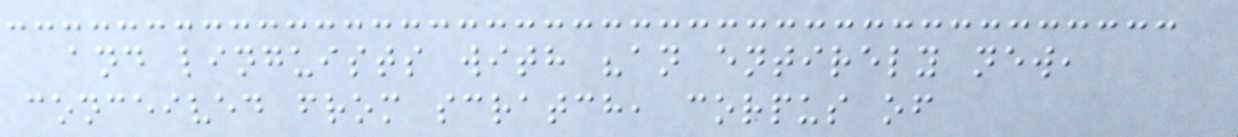and linguists with "an entirely new,
conceived from scratch, corpus of
